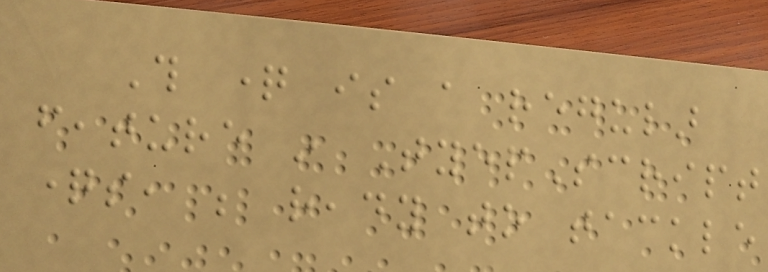This question is a regular
feature in TyepScript
questions, be ready to tackle
